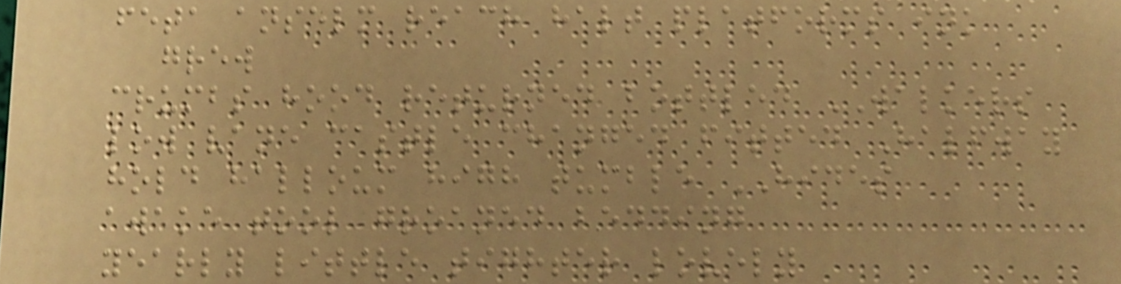feta anselm reach halt platforms ink
grew
crumbs hood returned bottled WALKERS
low vane castle changed fitted Halfway
hold halloum high tumble HIDES
awake tool groaned bedding
yearly little tighter lovely
